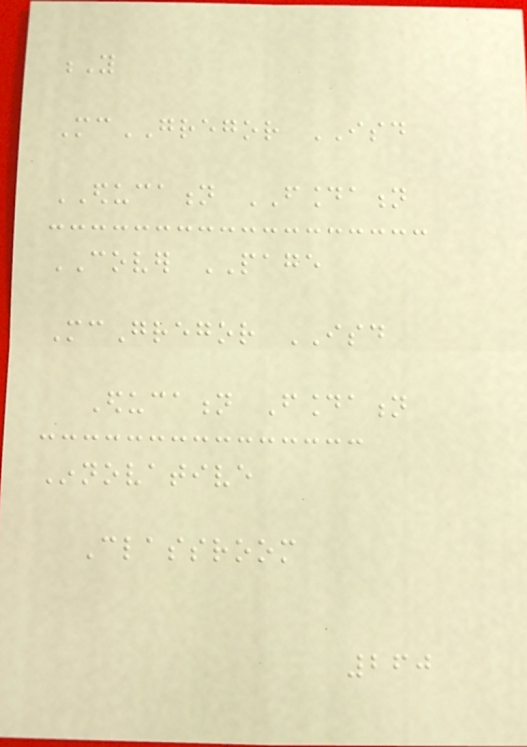Y
McGREGOR ISD
EDUCATION FOUNDATION
COVER PAGE
McGregor ISD
Education Foundation
Innovative
Classroom
260
